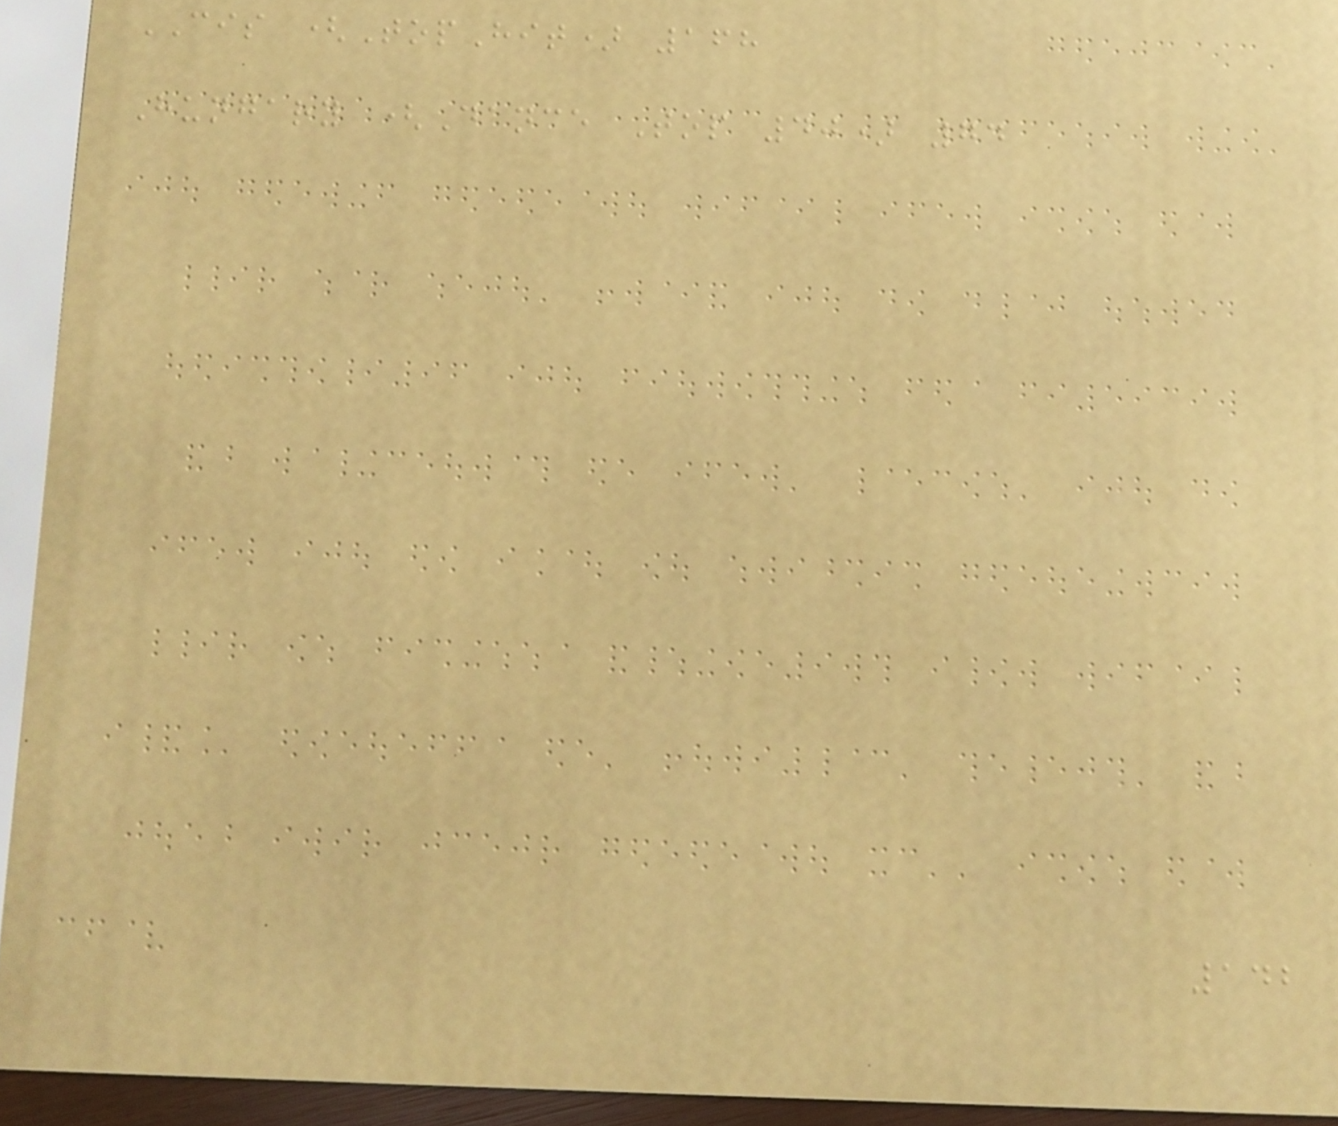CIS (TopHit) 168
Hungary (Dance Top 40) 74
142
